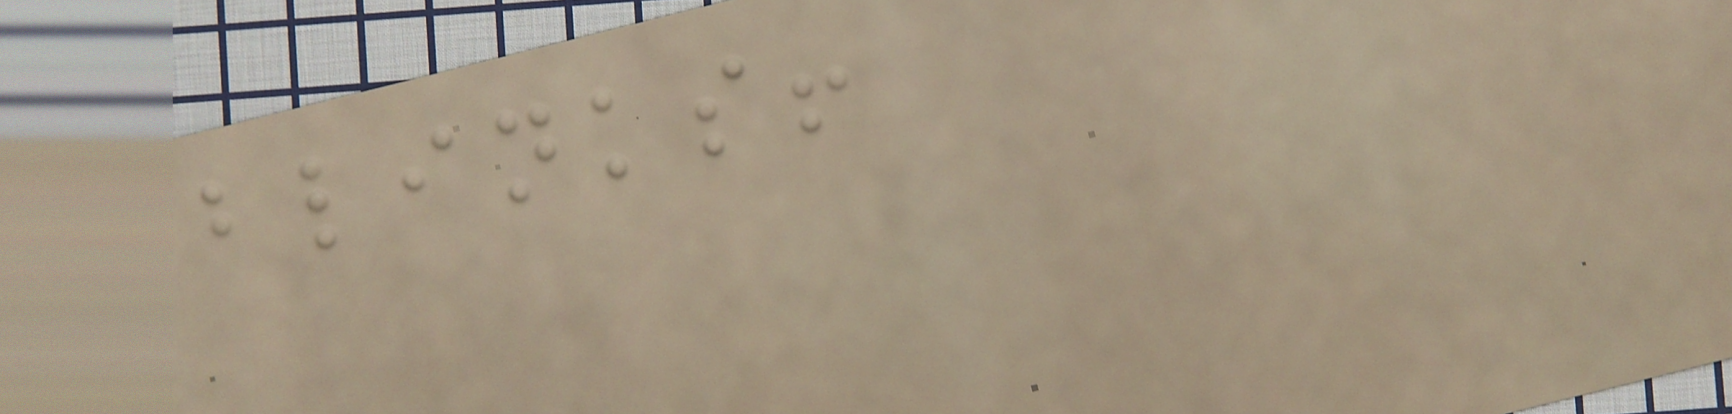blinks!
